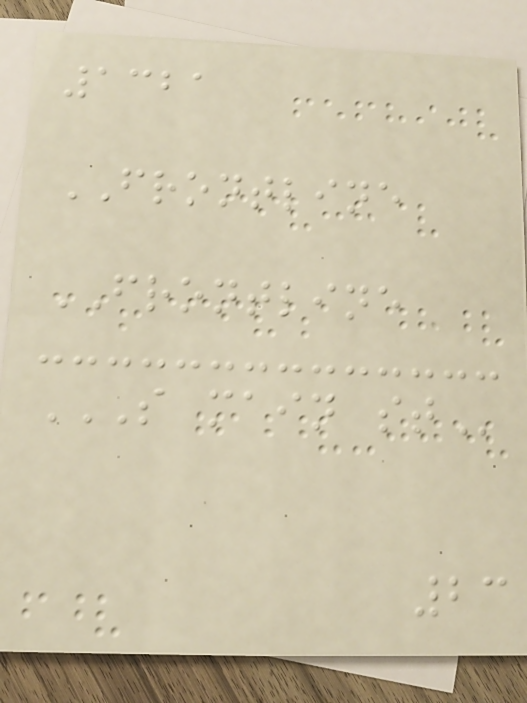1321
FRONTLINE
FRONTLINE
S MAIN ST
23
